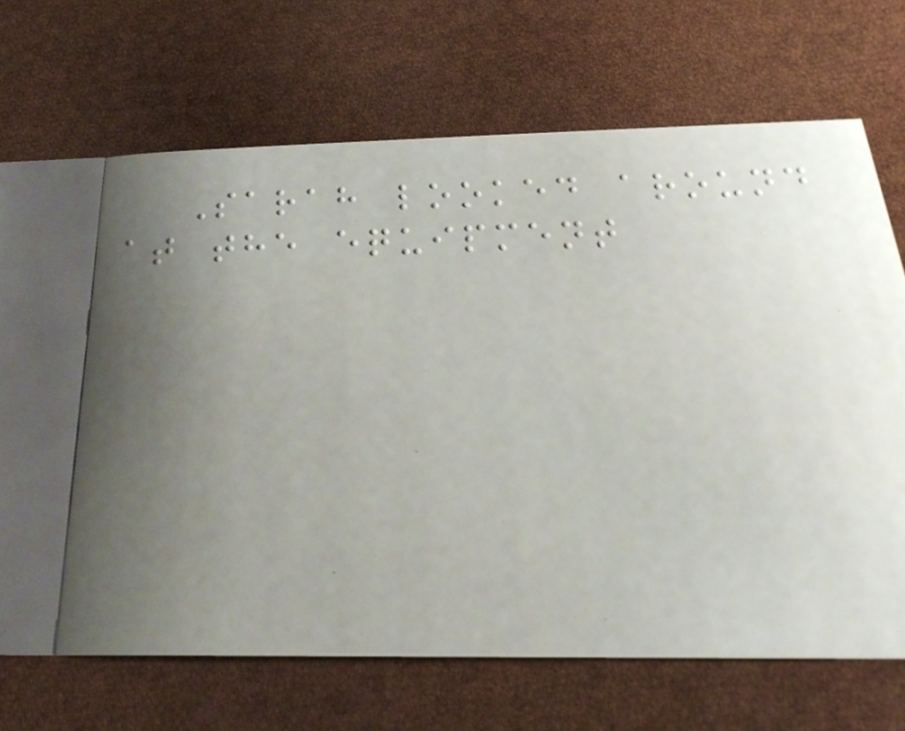Sarah looked around
at the equipment
